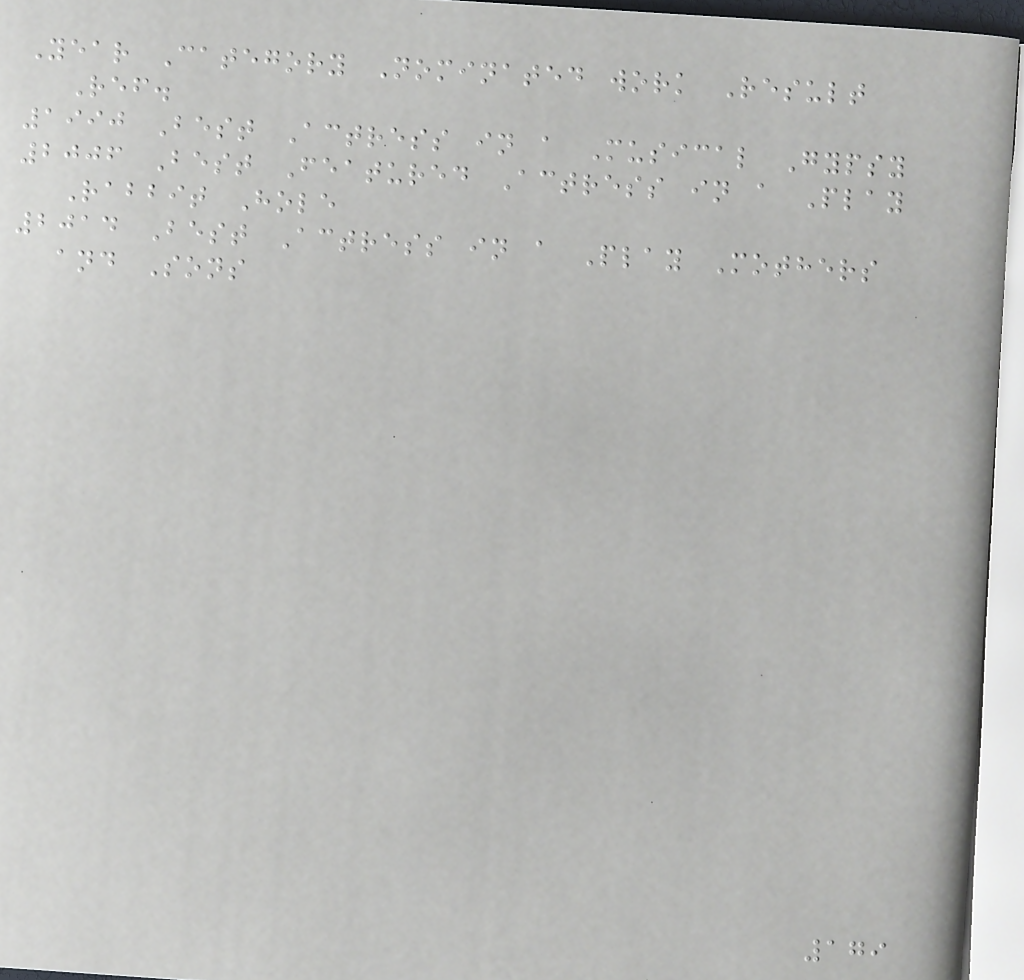Year Category Nominated work Result
Ref.
1990 Best Actress in a Musical Gypsy
2006 Best Featured Actress in a Play
Rabbit Hole
2014 Best Actress in a Play Mothers
and Sons
179
